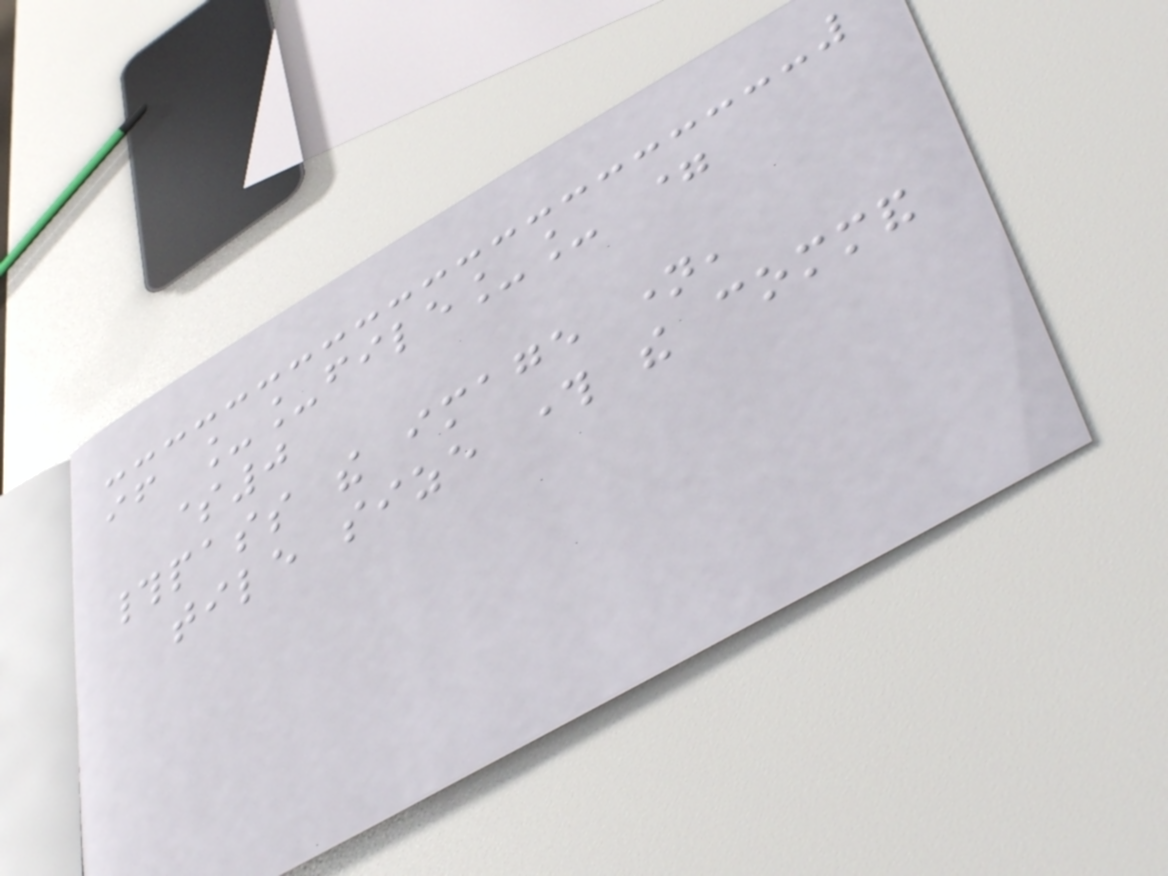if __file__ =
$0
#pass the image name,
tile size through the command
